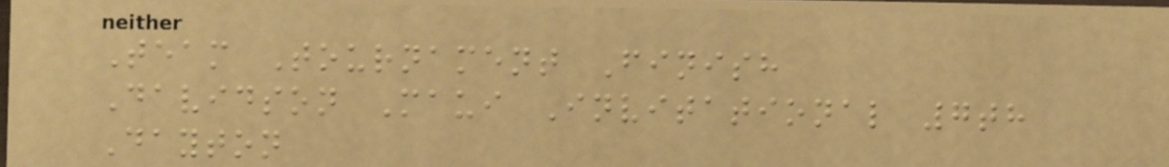Team Tournament Finish
Davidson Maui Invitational 7th
Dayton
